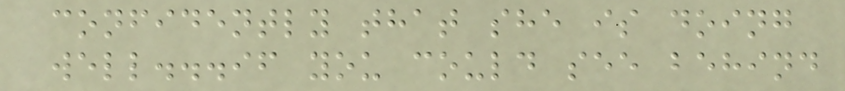confidently that she is doing
well...if you could see behind
